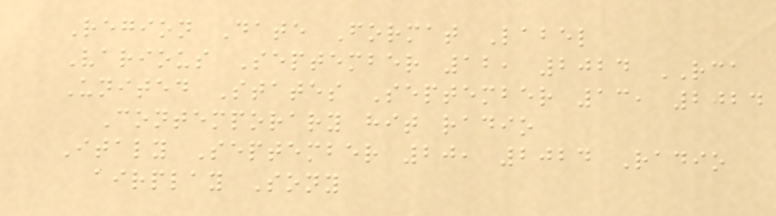Region Date Format Label
Various September 12, 2024 RCA
United States September 13, 2024
Contemporary hit radio
Italy September 20, 2024 Radio
airplay Sony
